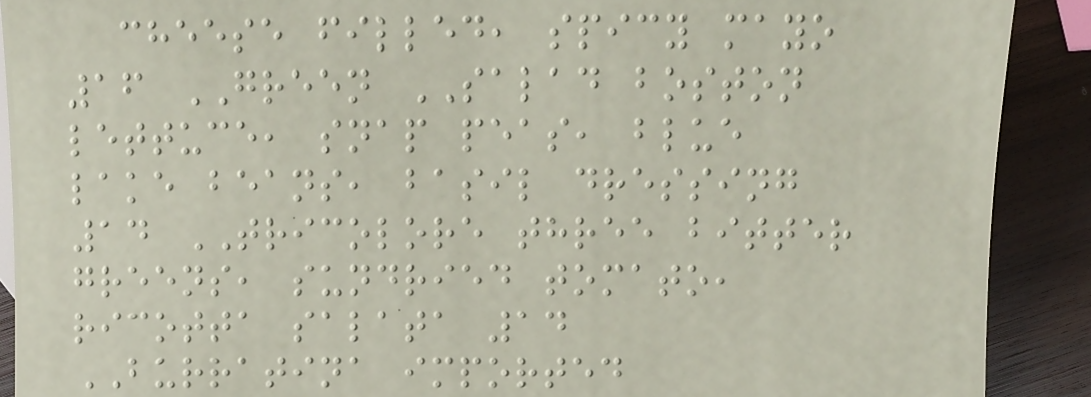cheese filled, spicy mayo
16 GREEN SALAD boston
lettuce, snap peas, blue
lake beans, basil dressing
14 TRICOLORE three bitter
greens, sundried tomato,
ricotta salata 14
BURRATINA imported
